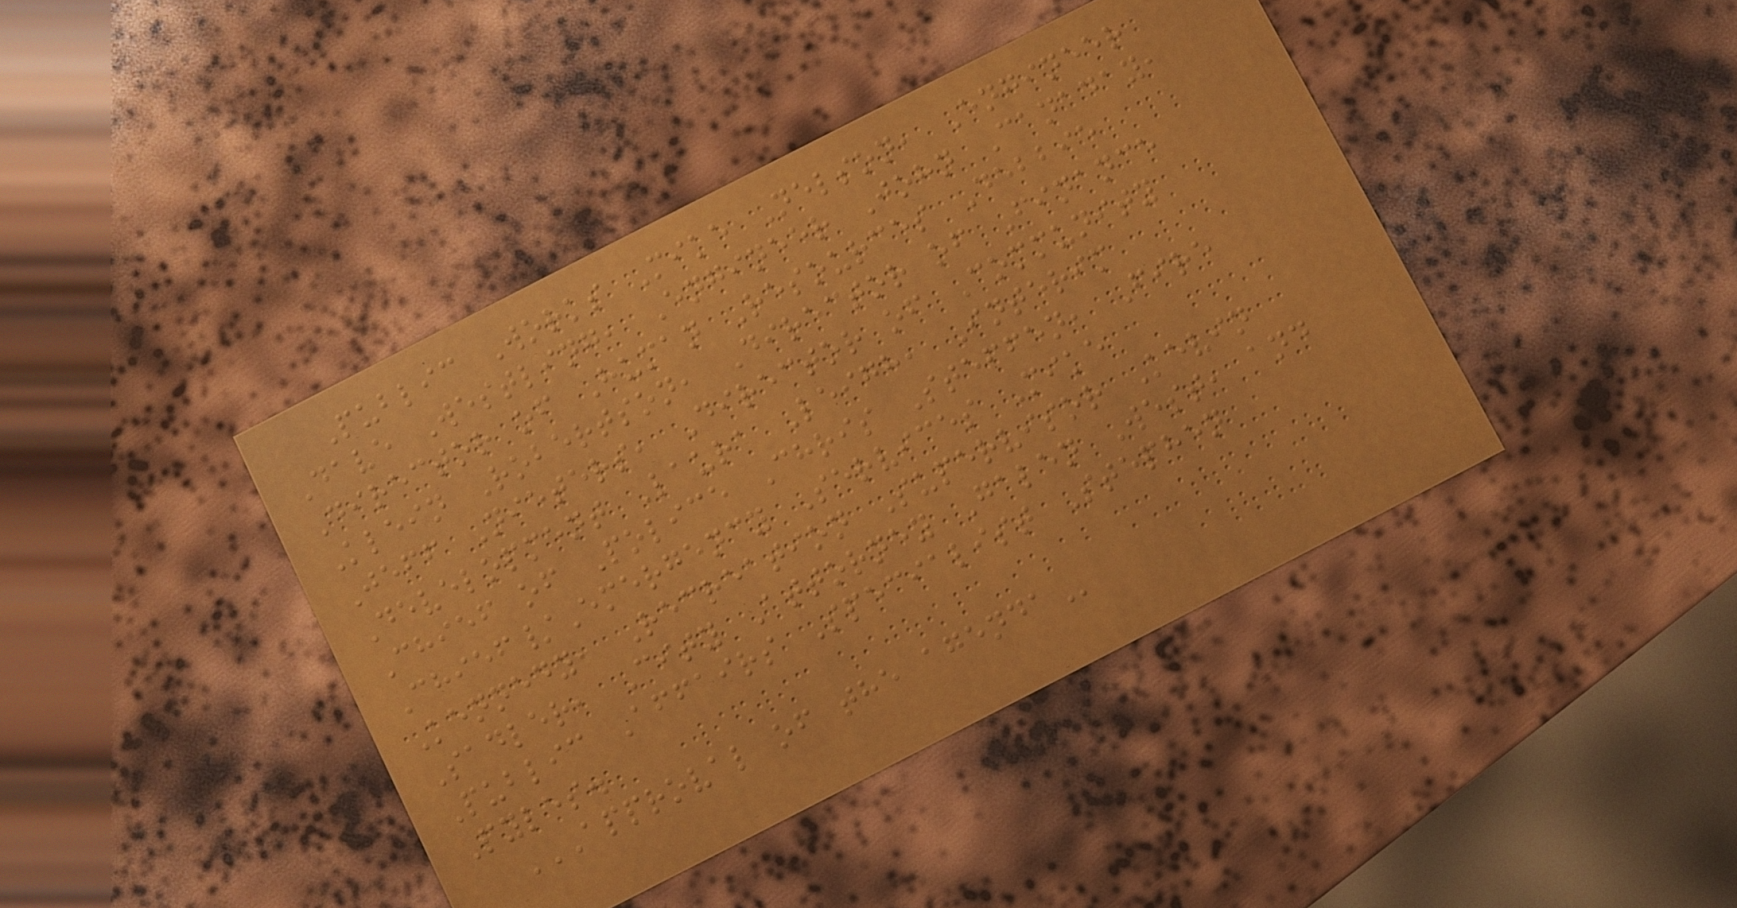Public Works Mike Nelson, Engineer
Dave Westling, Engineer John Canaday,
Director of Human Resources Debbie
Klein Robertson, Director of Finance
Jeff Nieters, Director of Community
Development Laura Leigh, Interim
Chief of Police Chris Steffen, Fire
Chief/Emergency Services Mike
Kennedy, Recreation Supervisor Kevin
Sadler, City Attorney Galen West, and
Public Affairs Specialist Stephen
Pyles.
APPROVAL OF THE AGENDA
